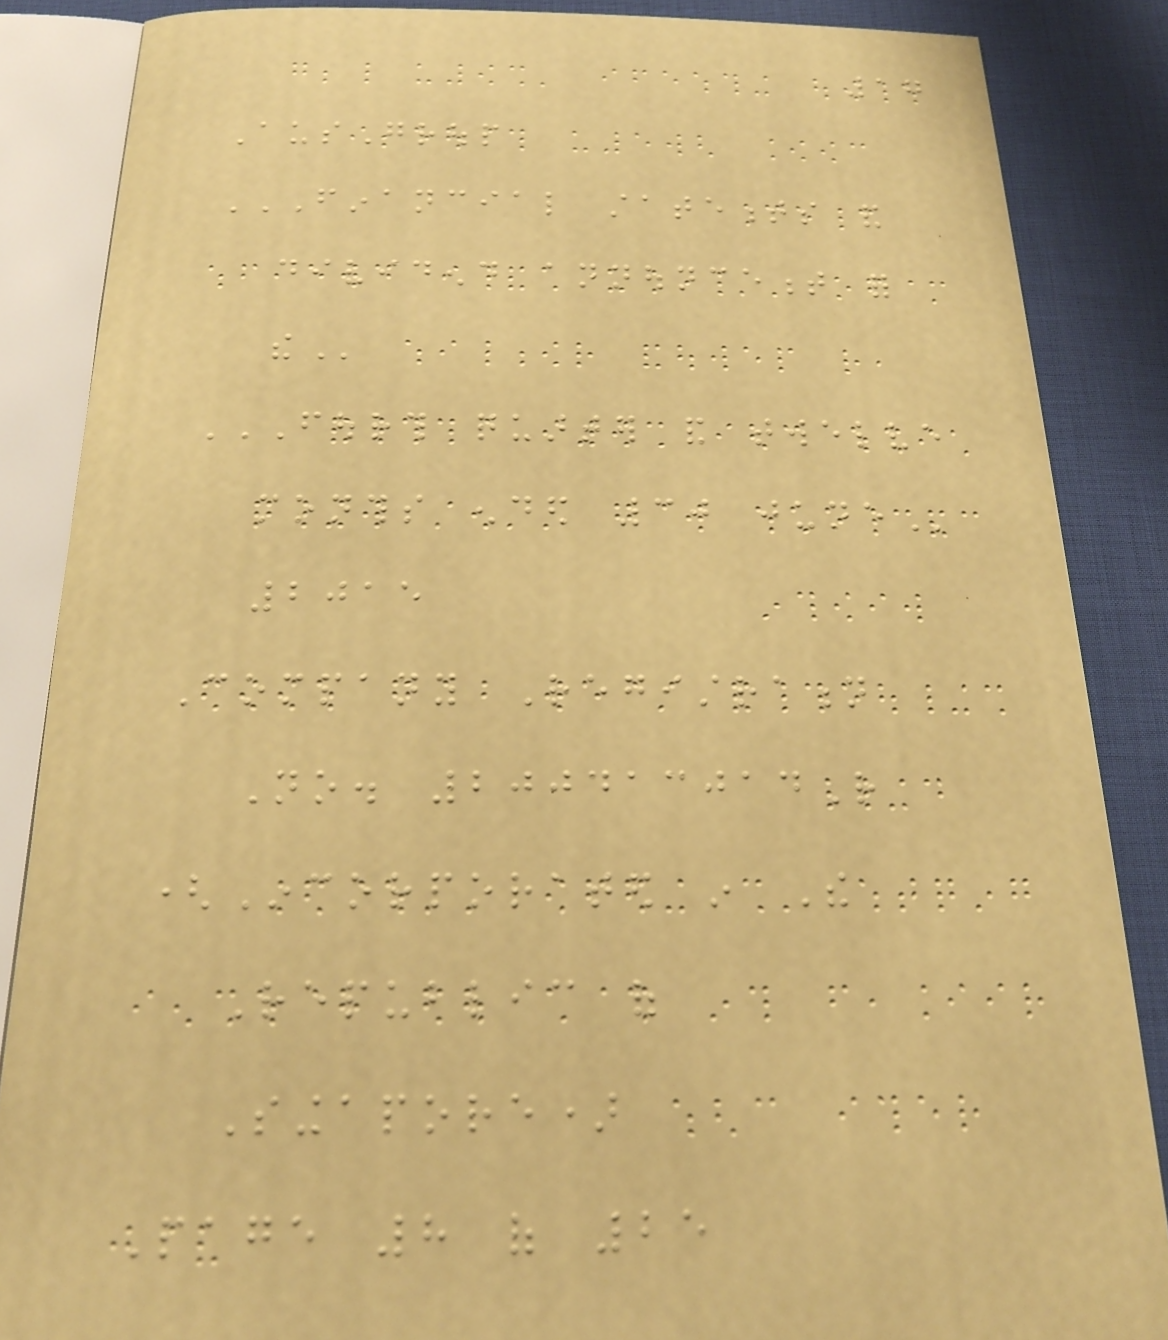17
AusGroup
FINANCIAL STATEMENTS AND
DIVIDEND ANNOUNCEMENT FOR
THE
FOURTH QUARTER AND TWELVE
MONTHS ENDED 30 JUNE
2015
Company Registration
No. 200413014R
(Incorporated in The
Republic of
Singapore)
Page 8 of 25
